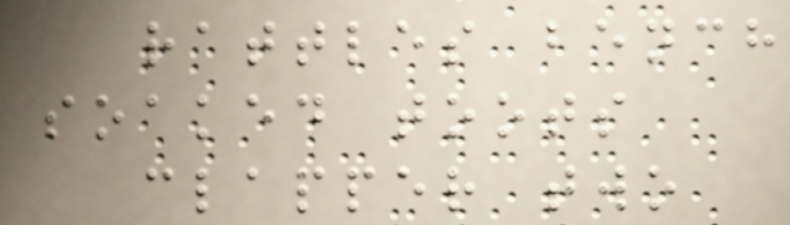rattles bench
soaked toots
clapper two
